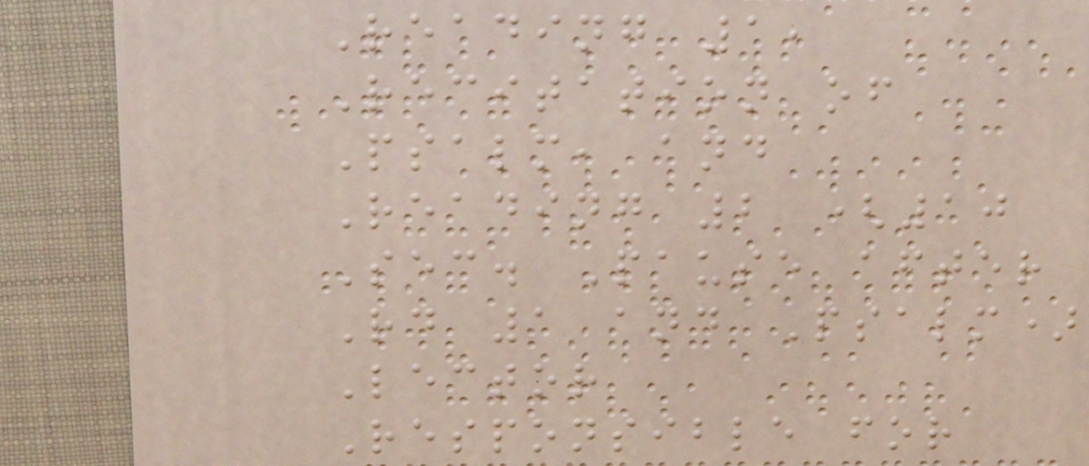Reading 1,
Recitation of
Psalm, and
Reading 2 (10
Sec. Pause after
Rd 1 and Psalm)
Lector
Responsible for
